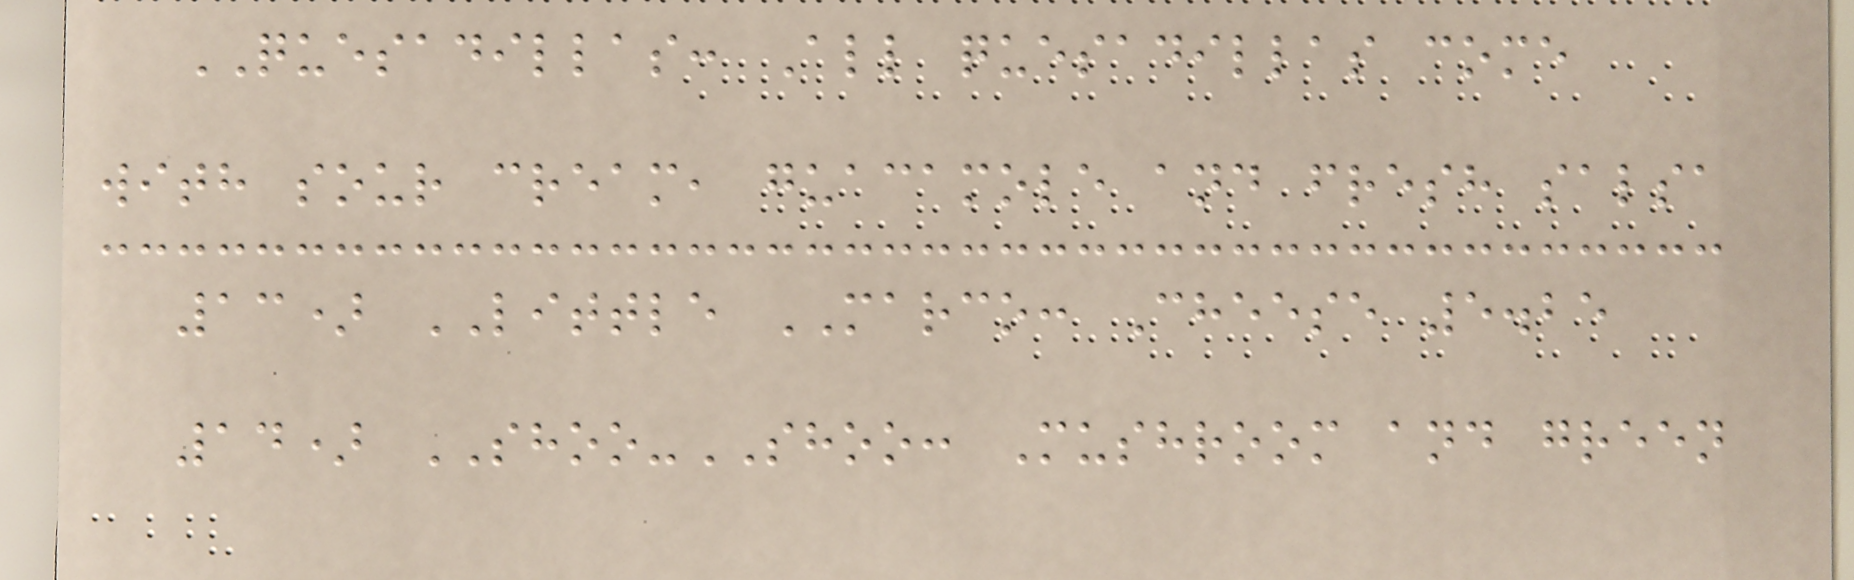QUESADILLAS: All quesadillas come
with sour cream, guacamole and fresh salsa
13) LITTLE MARCO: Cheese 5.25
14) SHOO-SHOO: Mushroom and green
